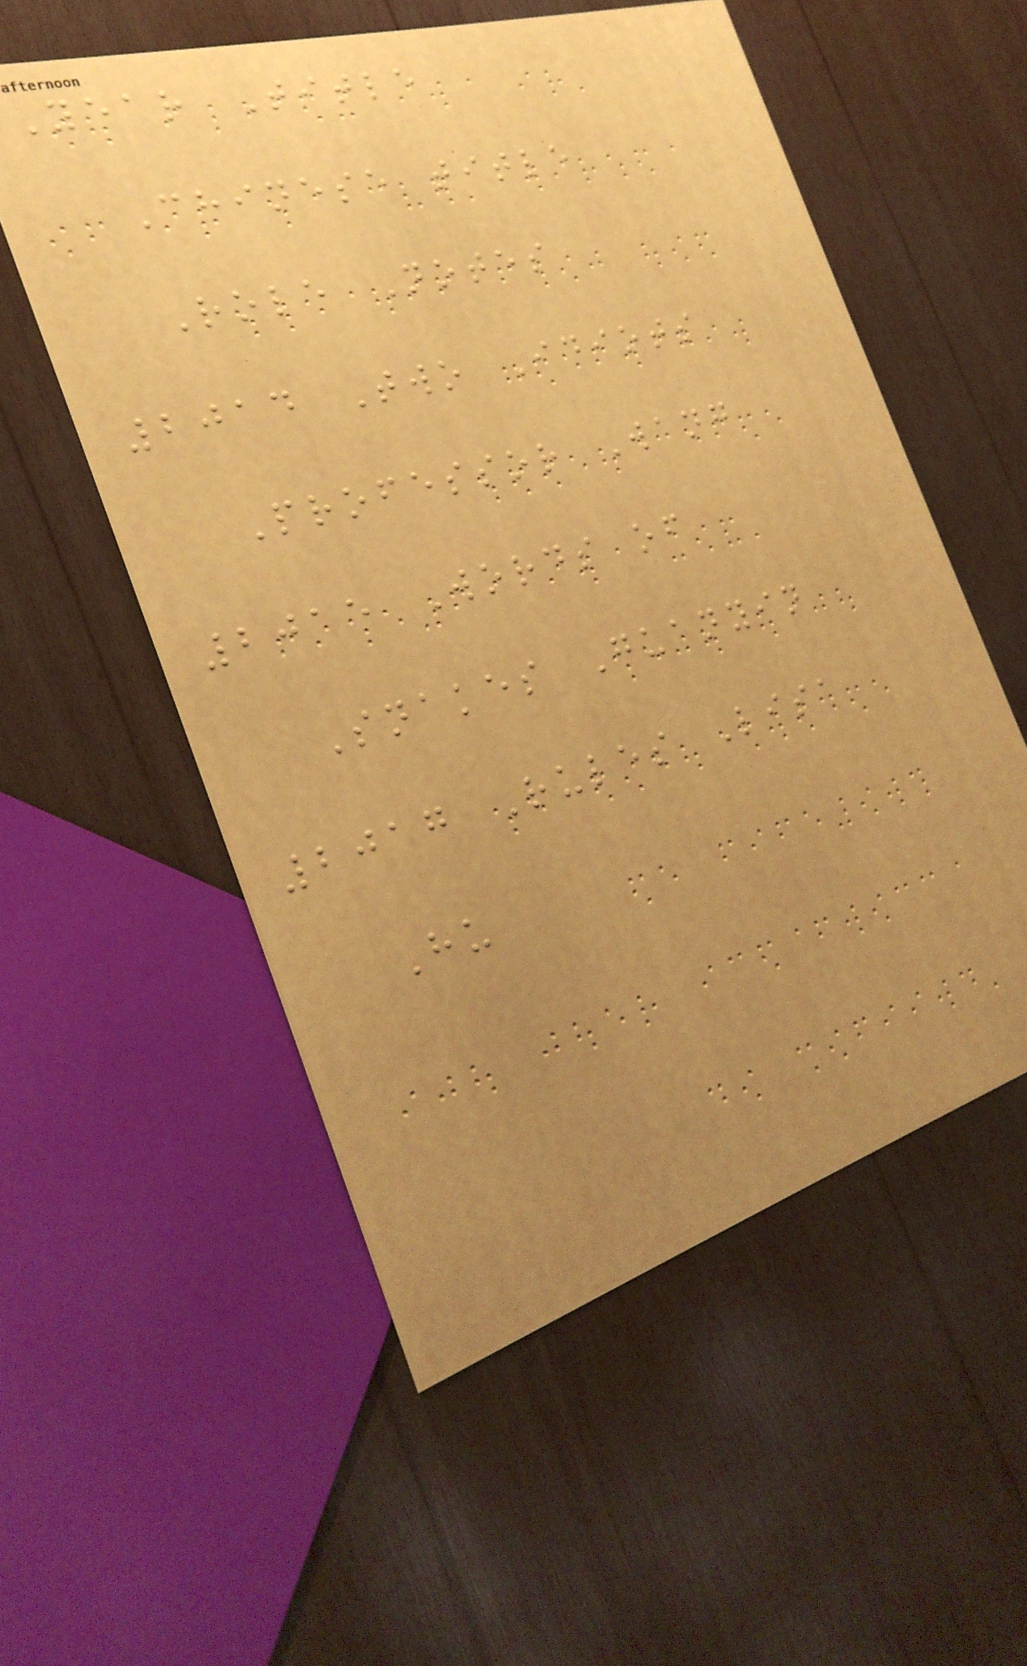Year Title
Chinese title
Role Notes
2014 Two Idiots
Professor Wang
2015 Words of
Snakes Guanyin
2017 Rules Lisa
Hu
